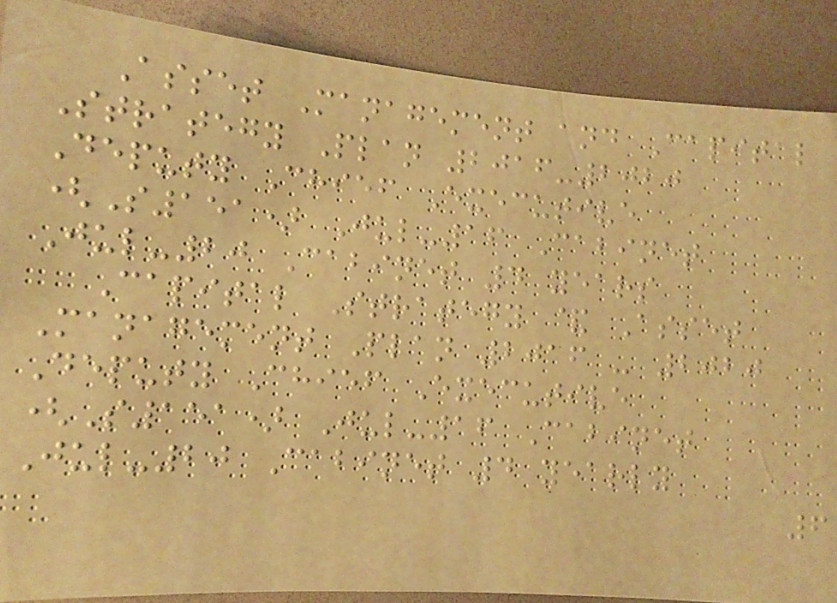Asset Management and Capital
Strategy Plan 2016-2020
Deputy Chief Executive
(S151) Jul-16 Cabinet
Jul-20 Cabinet 4 years
Capital Strategy & Asset
Management Plan 2016 - 2020
Deputy Chief Executive
(S151) Jul-16 Cabinet
Jul-20 Cabinet 4 yearly
6
